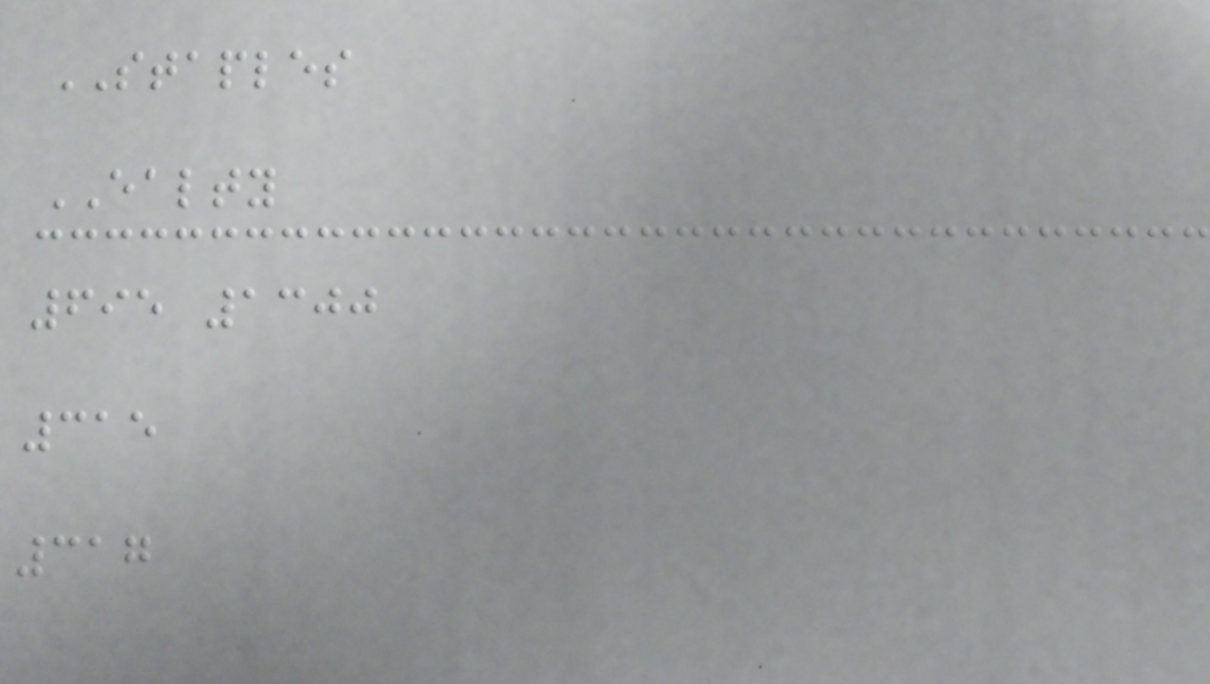STAPLES
EALTY
695 1300
315
317
